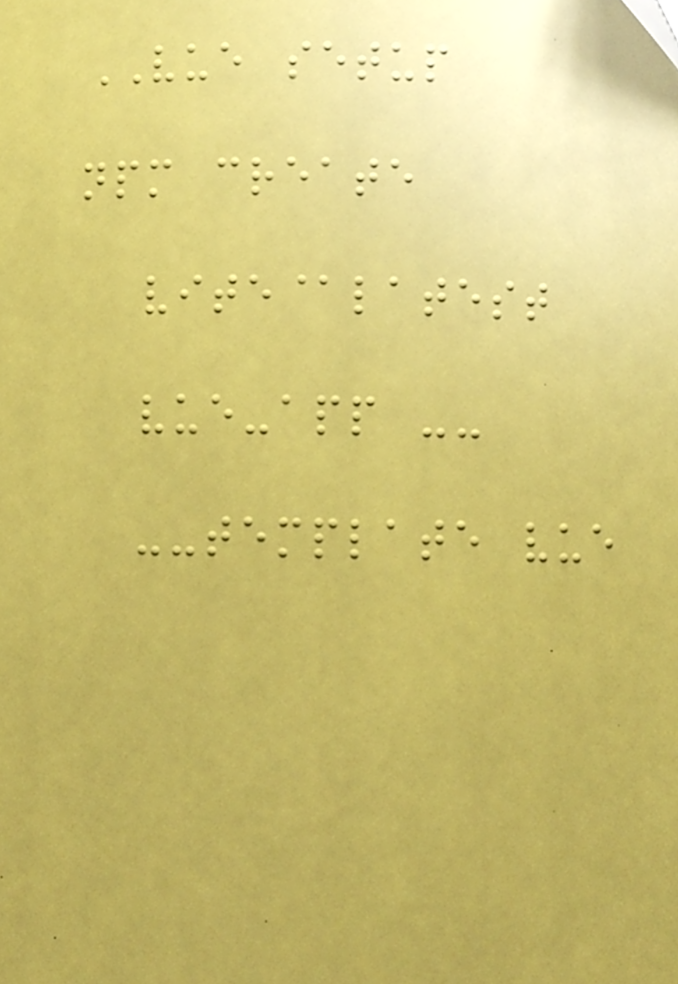VUE setup
npm create
vite@latest
vue-app --
--template vue
